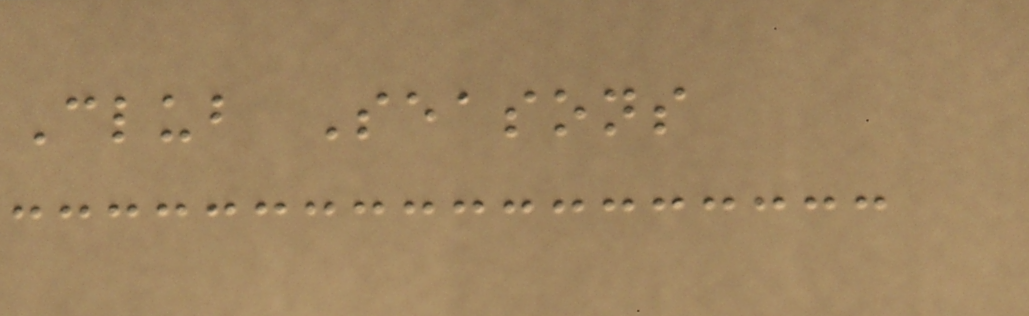Club Seasons
